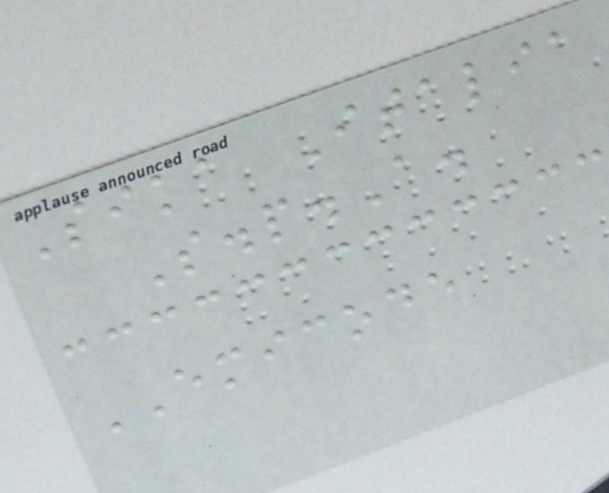Sika Italia
S.p.A.
EMICODE
